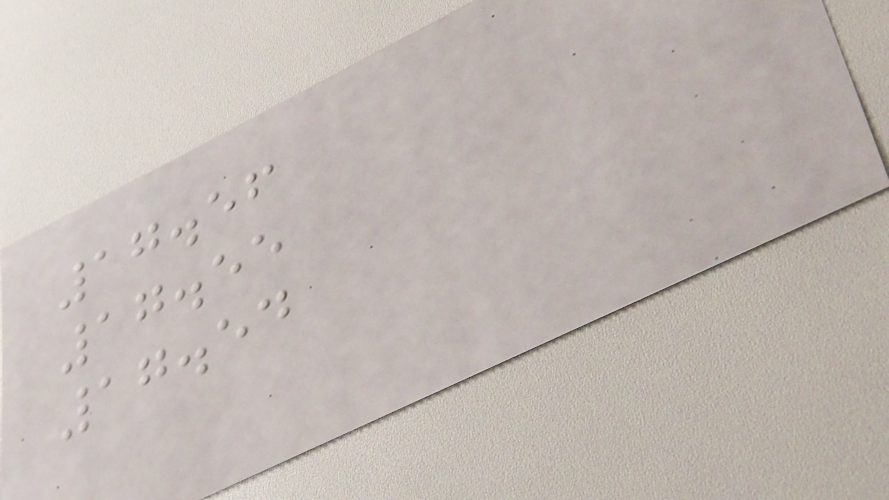17.56
17.55
17.54
